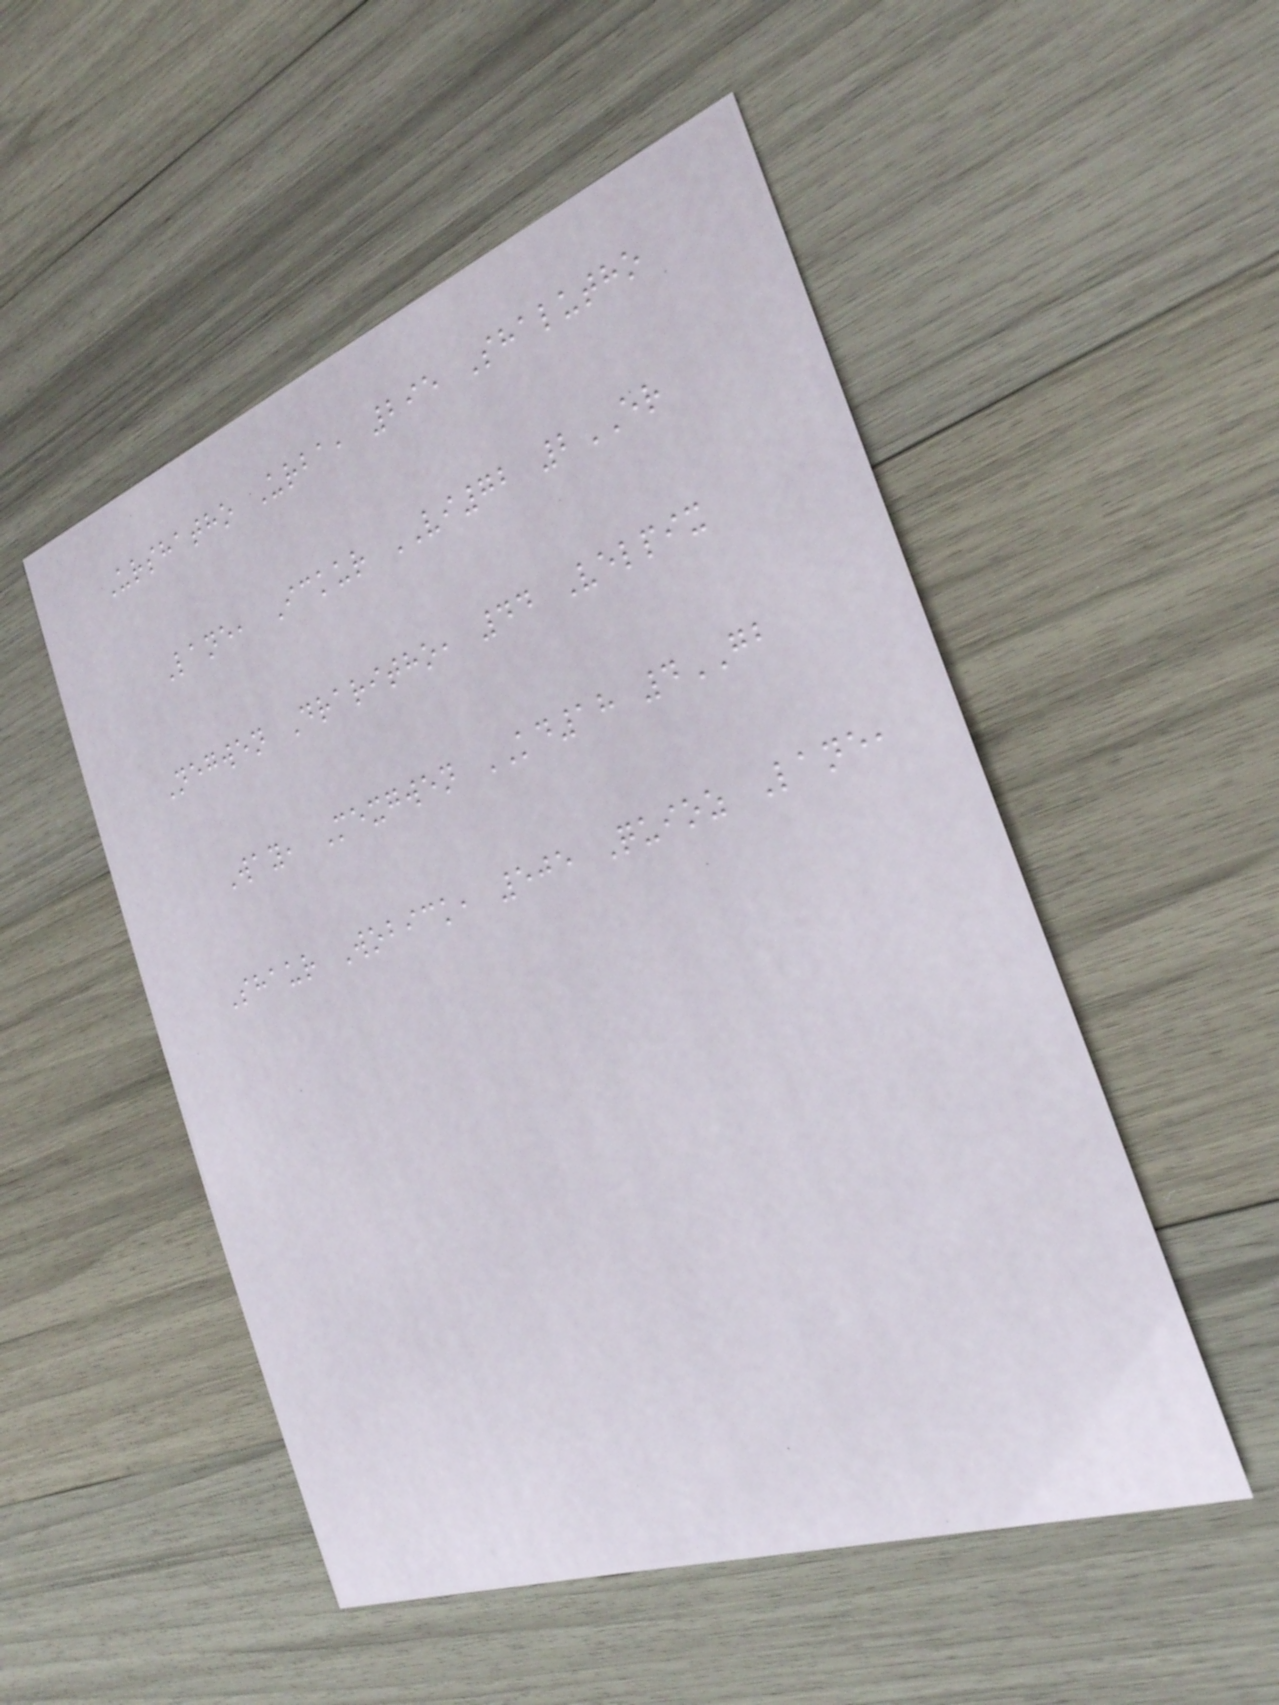Urshatho Urba, 295 Shalutho
Lane, Ickur VI72 2ER
Negwen Draritho, 44 Velpix
Way, Mexgwen KD18 4GB
Shaur Wobick, 505 Quioz Lane,
